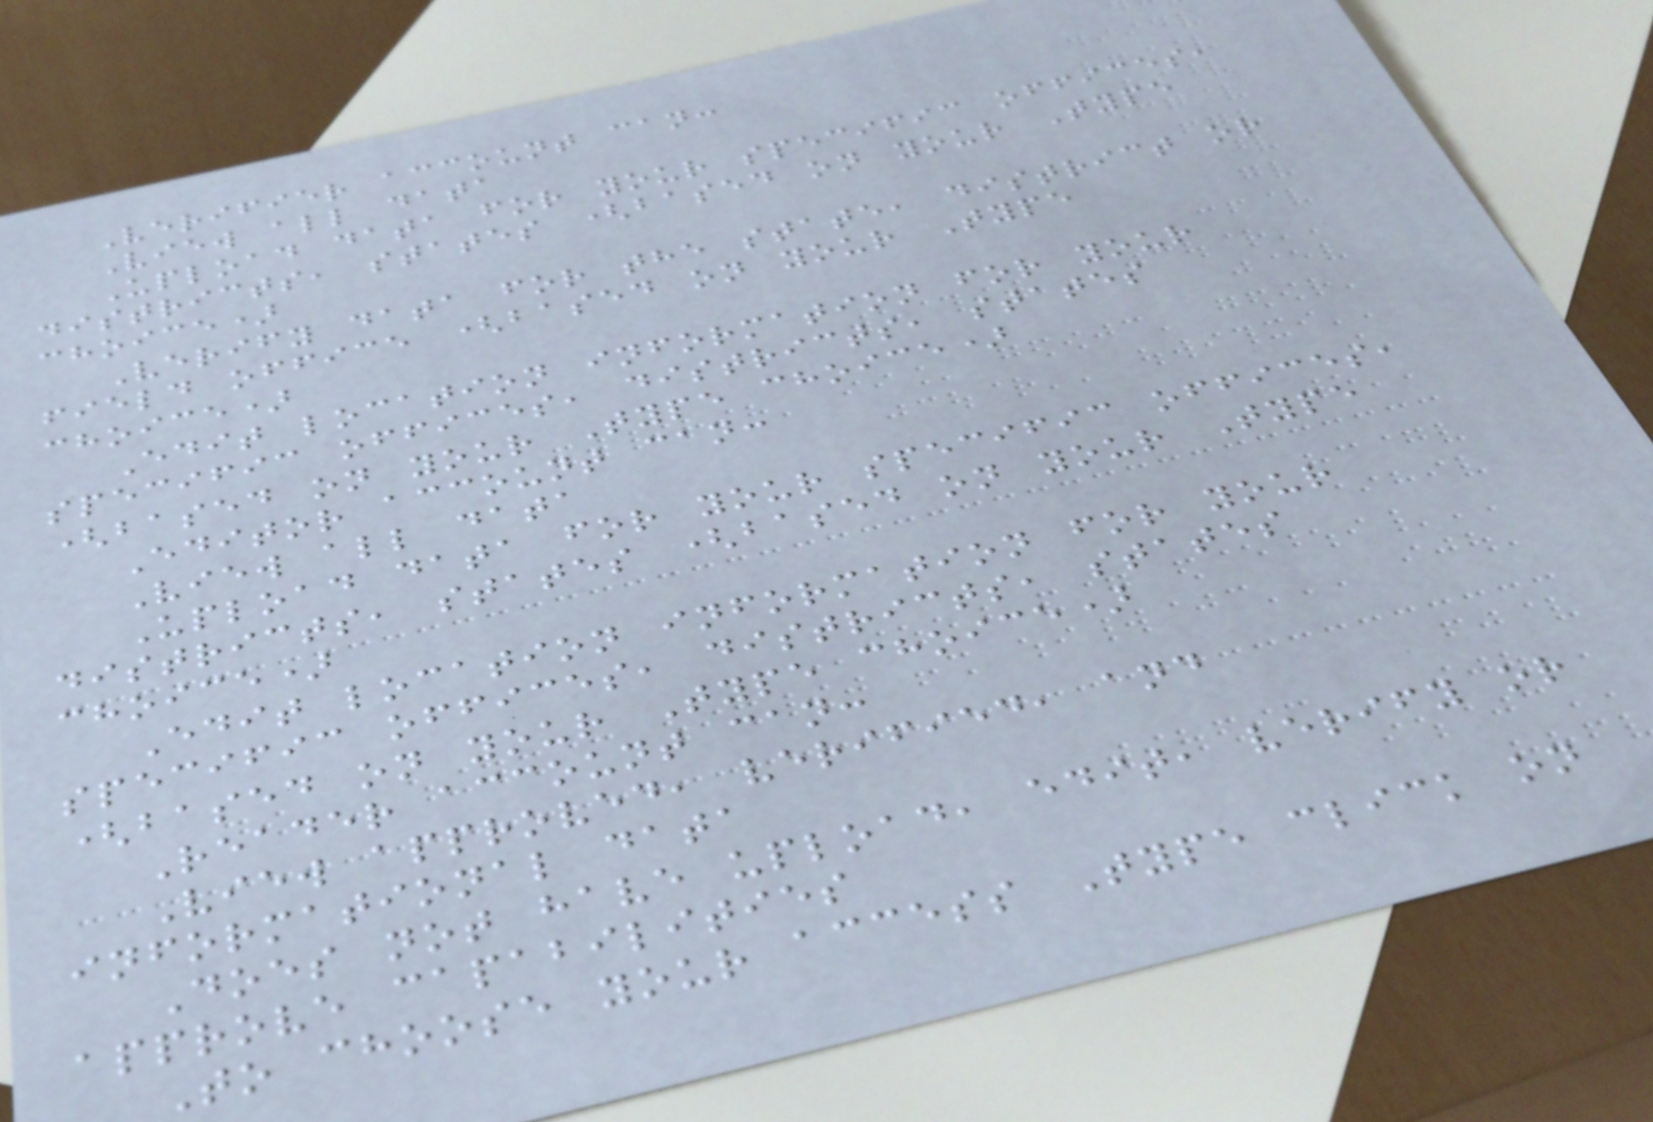Verifier account can:
View all data
Upload data for your specific offices,
districts, states (based on your Type
choice)
Verify data for the state, district or
field office (based on your Type
choice)
Edit location information for your
specific offices, districts, states
(based on your Type choice)
Editor account can:
View all data
Upload data for your specific offices,
districts, states (based on your Type
choice)
Edit location information for your
specific offices, districts, states
(based on your Type choice)
Reader account can:
View approved, verified, and
informational data
Does not have upload, edit, verify or
approve capabilities
To choose your access Type click on
